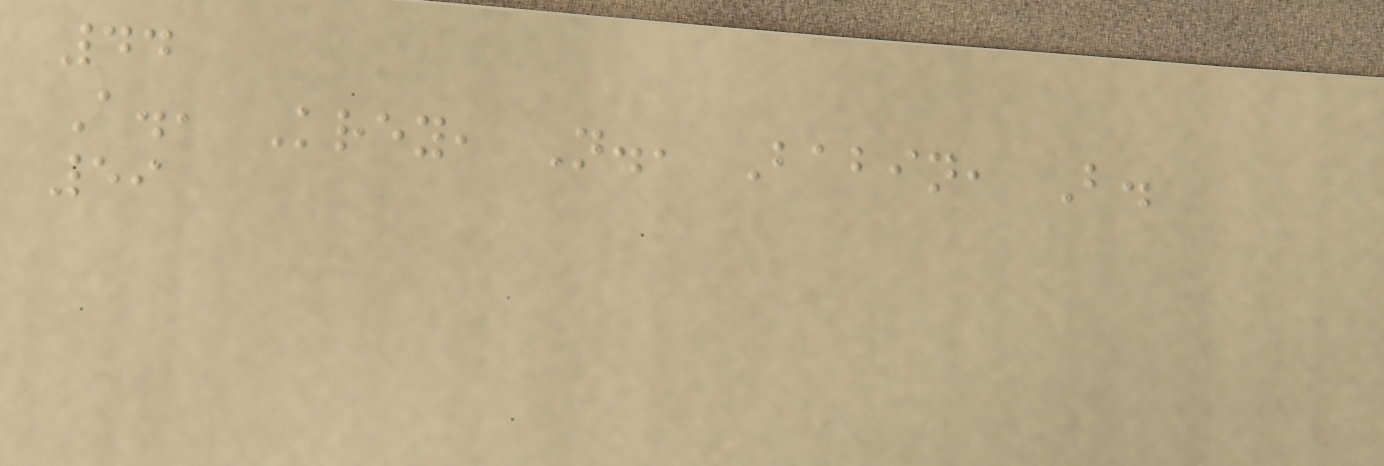44
A., Krey, N., Babin, B.
59
